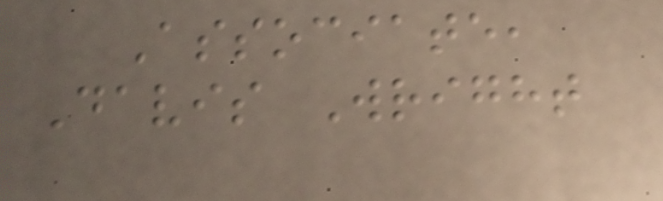Associate,
Davis Wright
